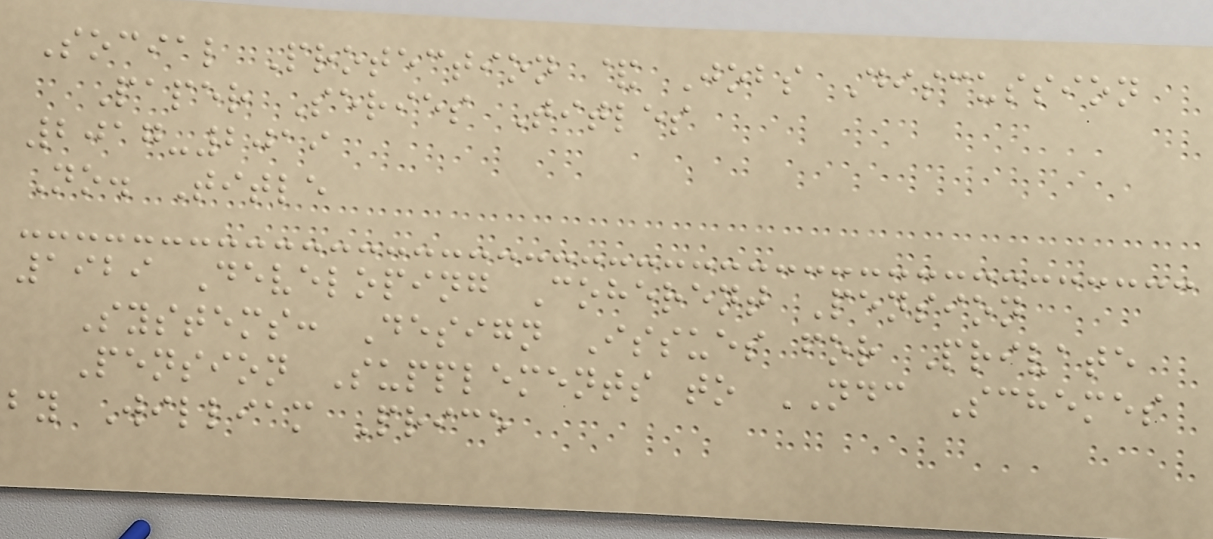Social Protection & Jobs Discussion
Paper Series Titles
2017-2019
No. Title
1929 Developing Coherent Pension
Systems: Design Issues for Private
Pension Supplements to NDC Schemes
by William Price
